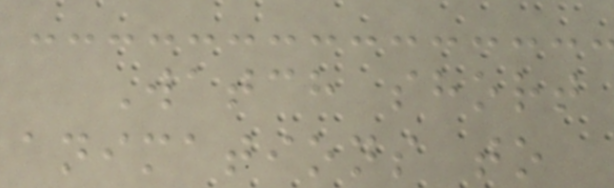Watch short
animations to
